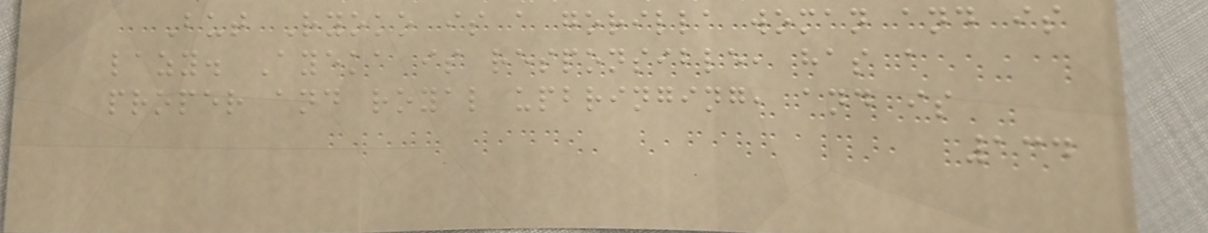But Ryoko is a gorilla woman and is
lazy. Ayeka is responsible, has a
proper and royal upbringing, and is
134
